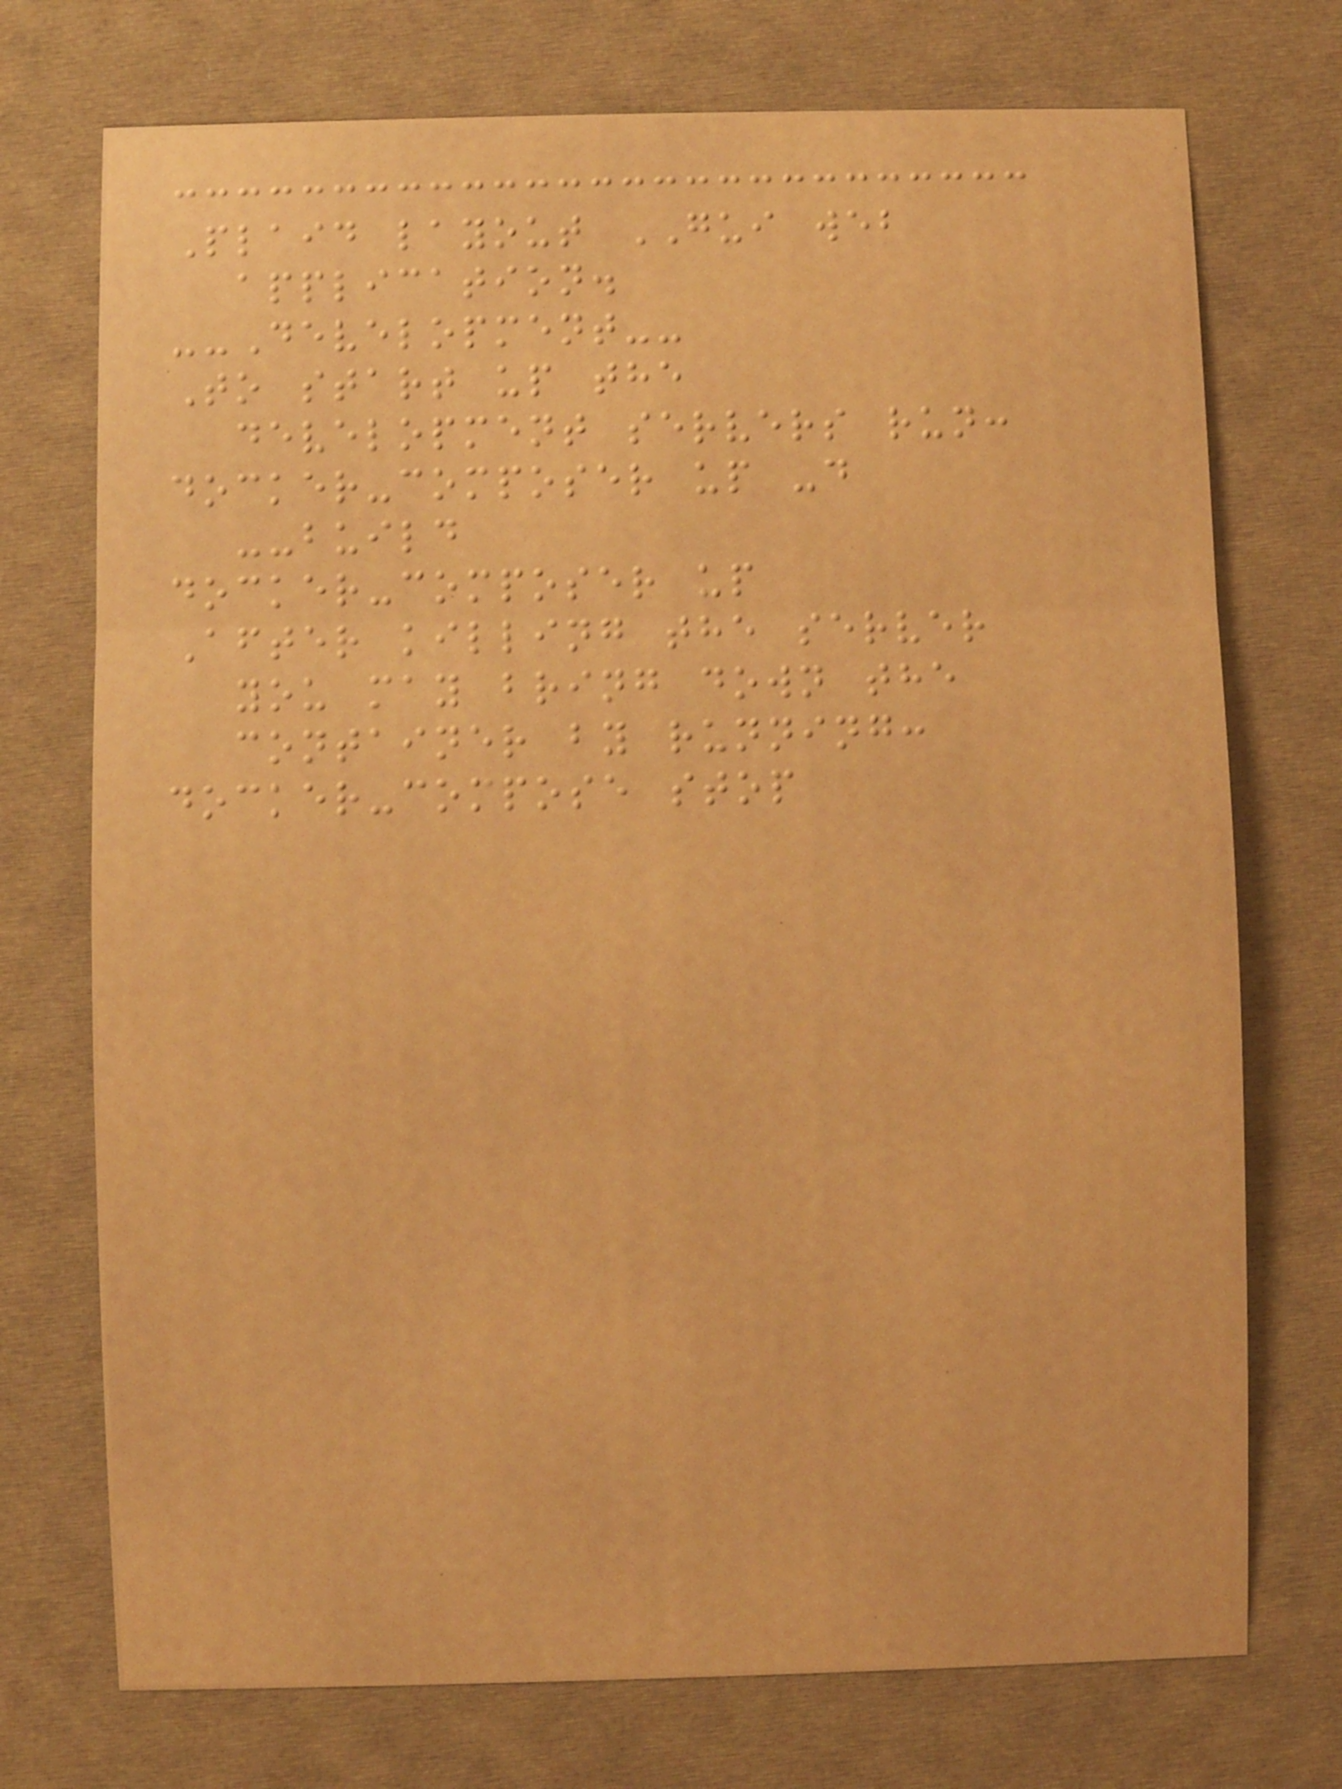Plaid layout GUI web
application.
--Development--
To start up the
development servers run:
docker-composer up -d
--build
docker-composer up
After killing the server
you may bring down the
container by running:
docker-compose stop
